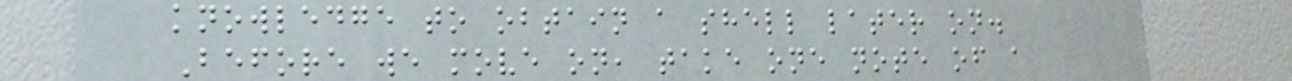knowledge to obtain a shell later on.
Before we move on, take one note of a
